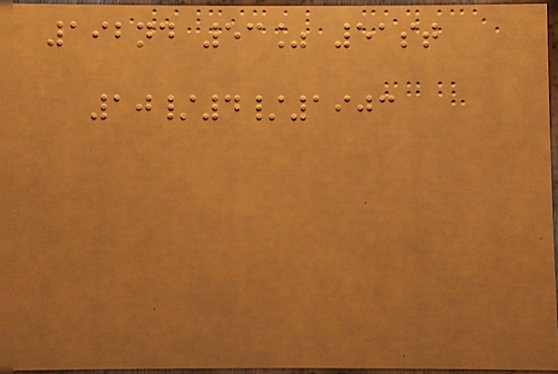192nd 53% 51st
10/4/1903
